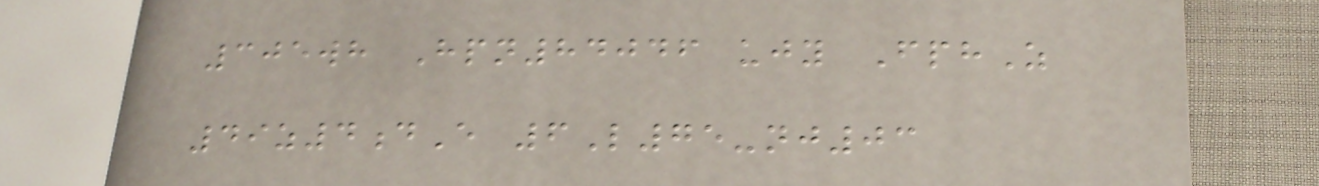305wh Hpn84046 ujy FphZ
49z4dE 6L75-nj03
